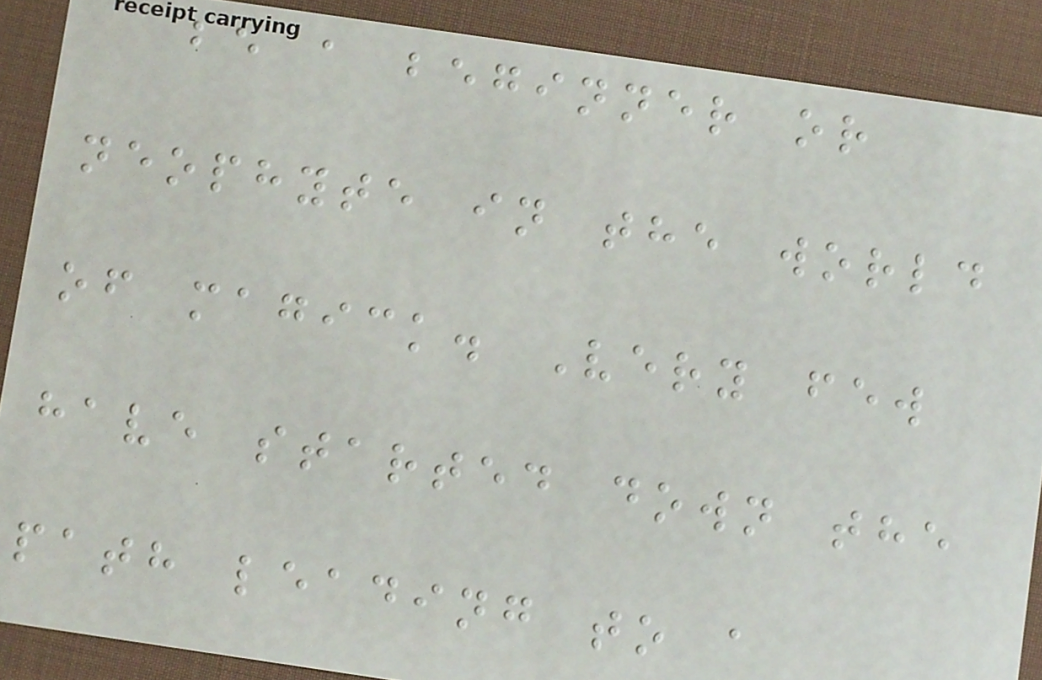be a beginner or
neophyte in the world
of magick. Very few
have started down the
path leading to a
